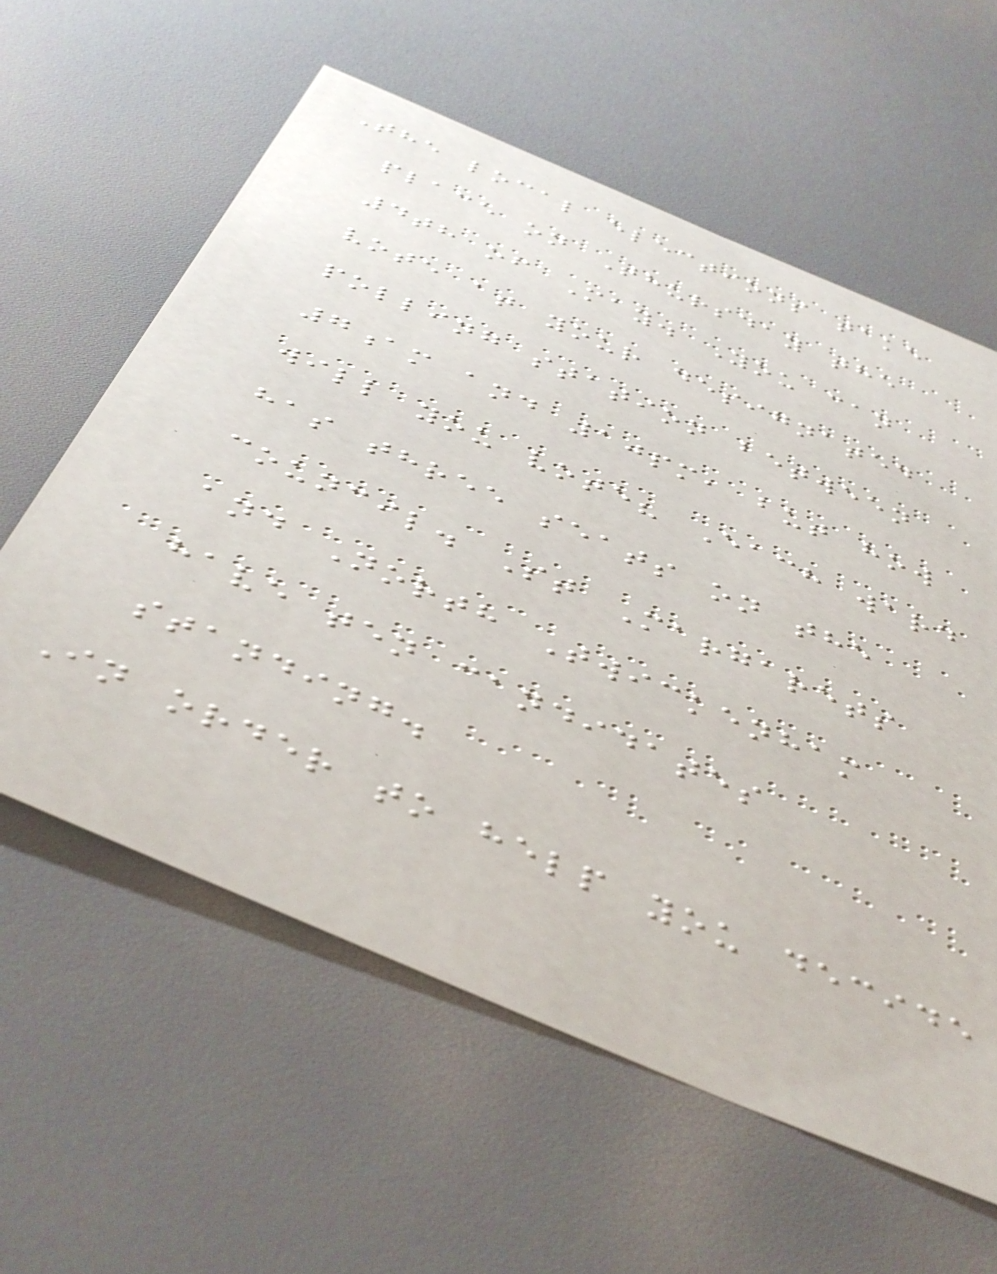The local elections take
place on Thursday the
4th of May. You can
vote at your designated
polling station between
7am and 10pm, but how
will you vote? Each ward
has three seats on the
council. St Margarets
and North Twickenham
have ten candidates
standing.
In order to help you decide
